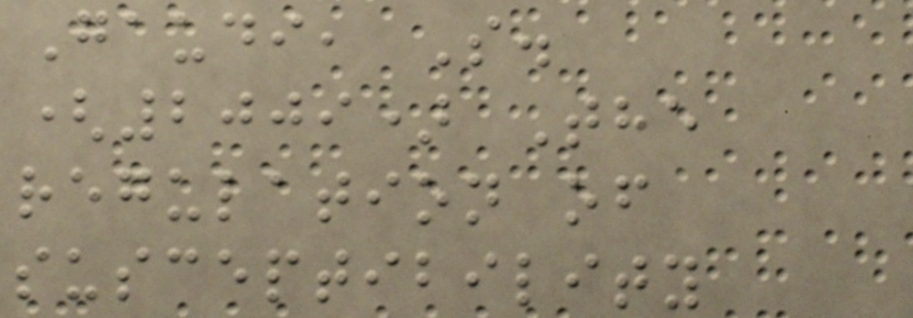Gaudi, S.
(2009) The
regulation of
susceptibility
